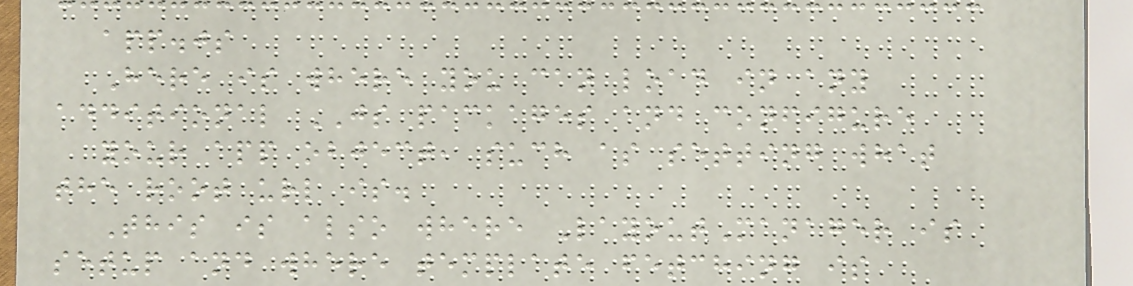app.js
Here is where you can load in any
additional JS packages and configure
your app object, such as setting what
the root url is.
This is also where LayoutManager is
setup and where template fetching is
